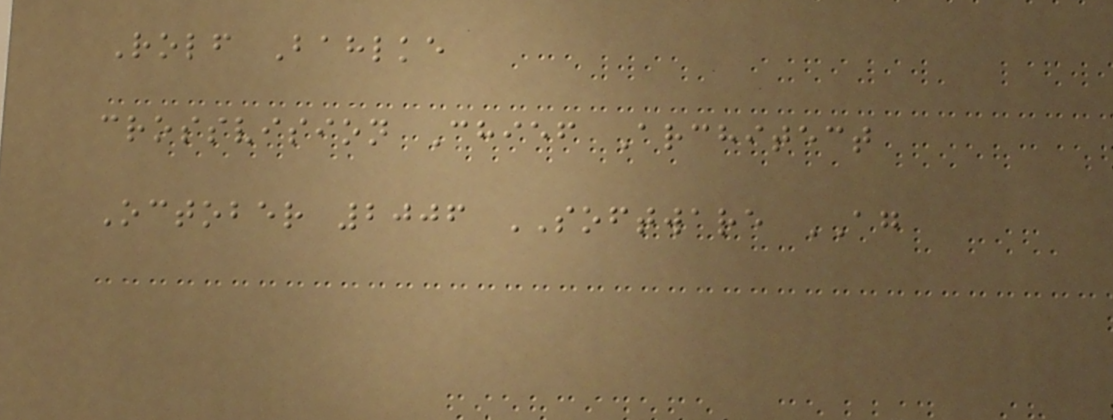Rolf Bahlke
crossvision Chief Architect
October 2006 SOFTWARE AG
